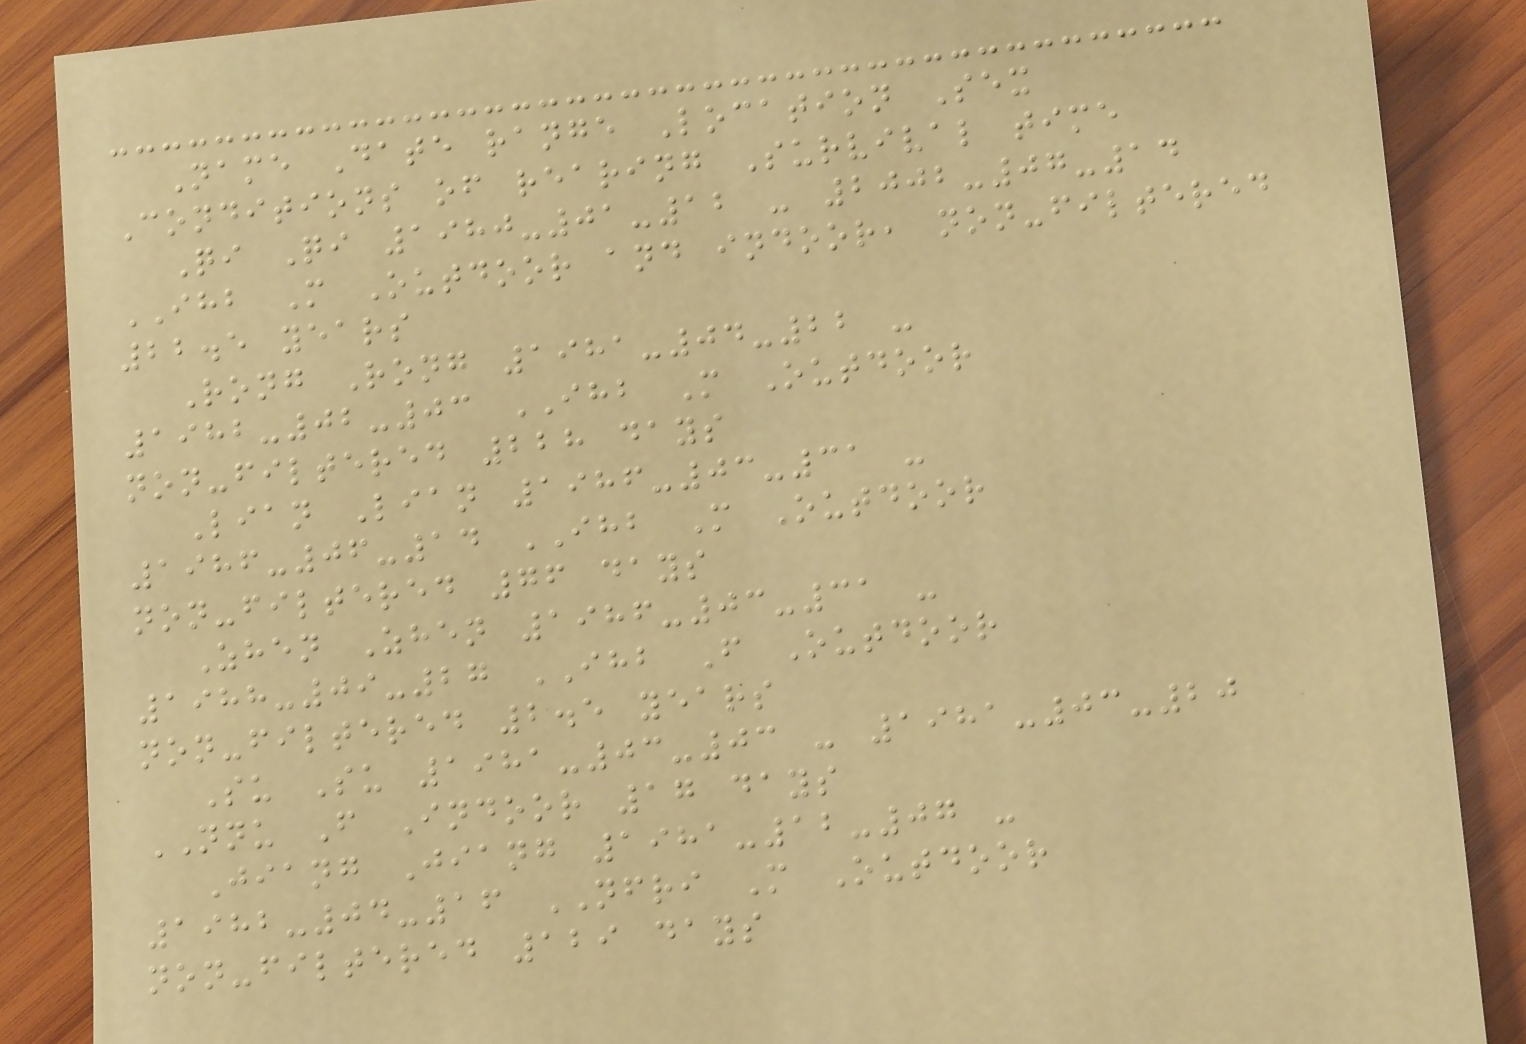Name Date range Location Sex
Conditions of rearing Survival time
Qi Qi 1980-01-12 - 2002-07-14
IHB M Outdoor and indoor, non-filtered
22.5 years
Rong Rong 1981-04-22 -
1982-02-03 IHB M Outdoor
non-filtered 228 days
Lian Lian 1986-03-31 -
1986-06-14 IHB M Outdoor
non-filtered 76 days
Zhen Zhen 1986-03-31 -
1988-09-27 IHB F Outdoor
non-filtered 2.5 years
Su Su 1981-03-03 - 1981-03-20
NNU F Indoor 17 days
Jiang Jiang 1981-12-07 -
1982-04-16 NFRI M Outdoor
non-filtered 129 days
